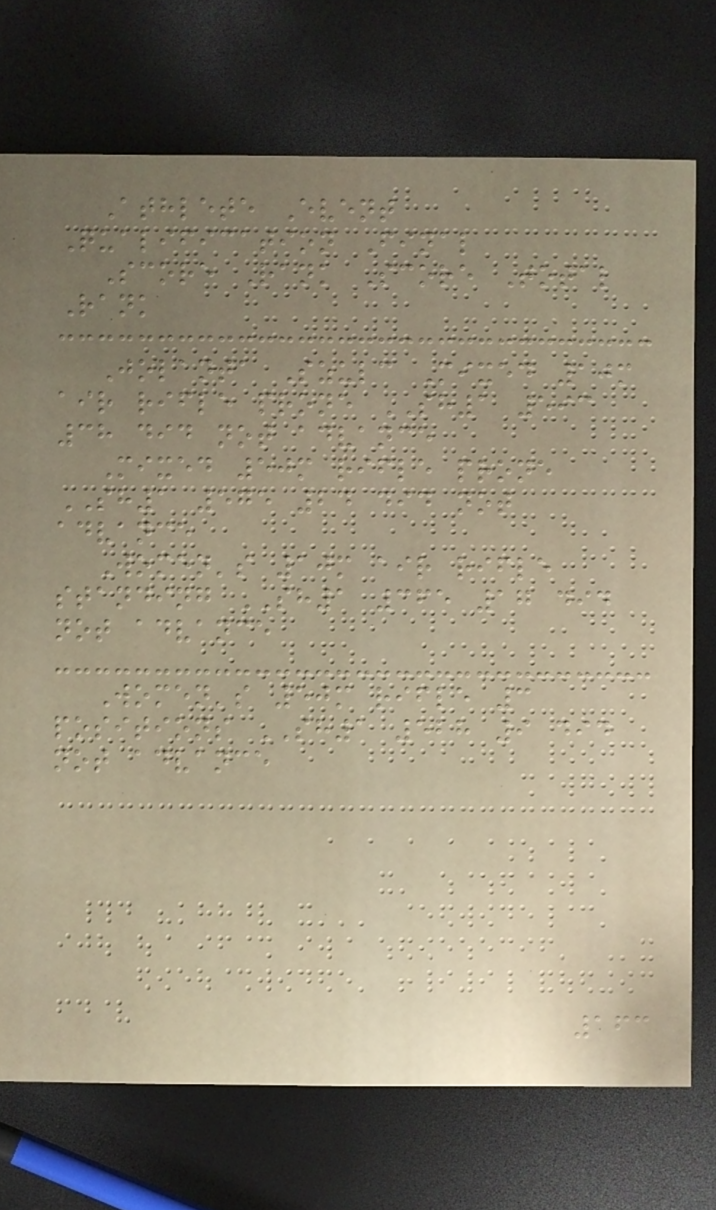Athlete Event
Qualification Final
Score Rank Score Total
Rank
Jolanta Szulc Mixed 10m
air rifle prone SH1 593
38 did not advance
Mixed 50m rifle prone
SH1 575 24 did not
advance
Women's 10m air rifle
standing SH1 365 17 did
not advance
Women's 50m rifle 3
positions SH1 528 9 did
not advance
163
